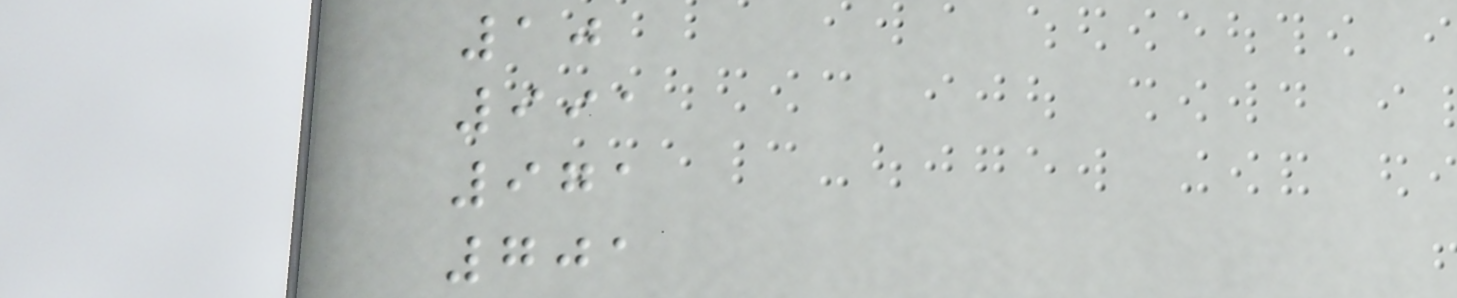10
991
971
701
